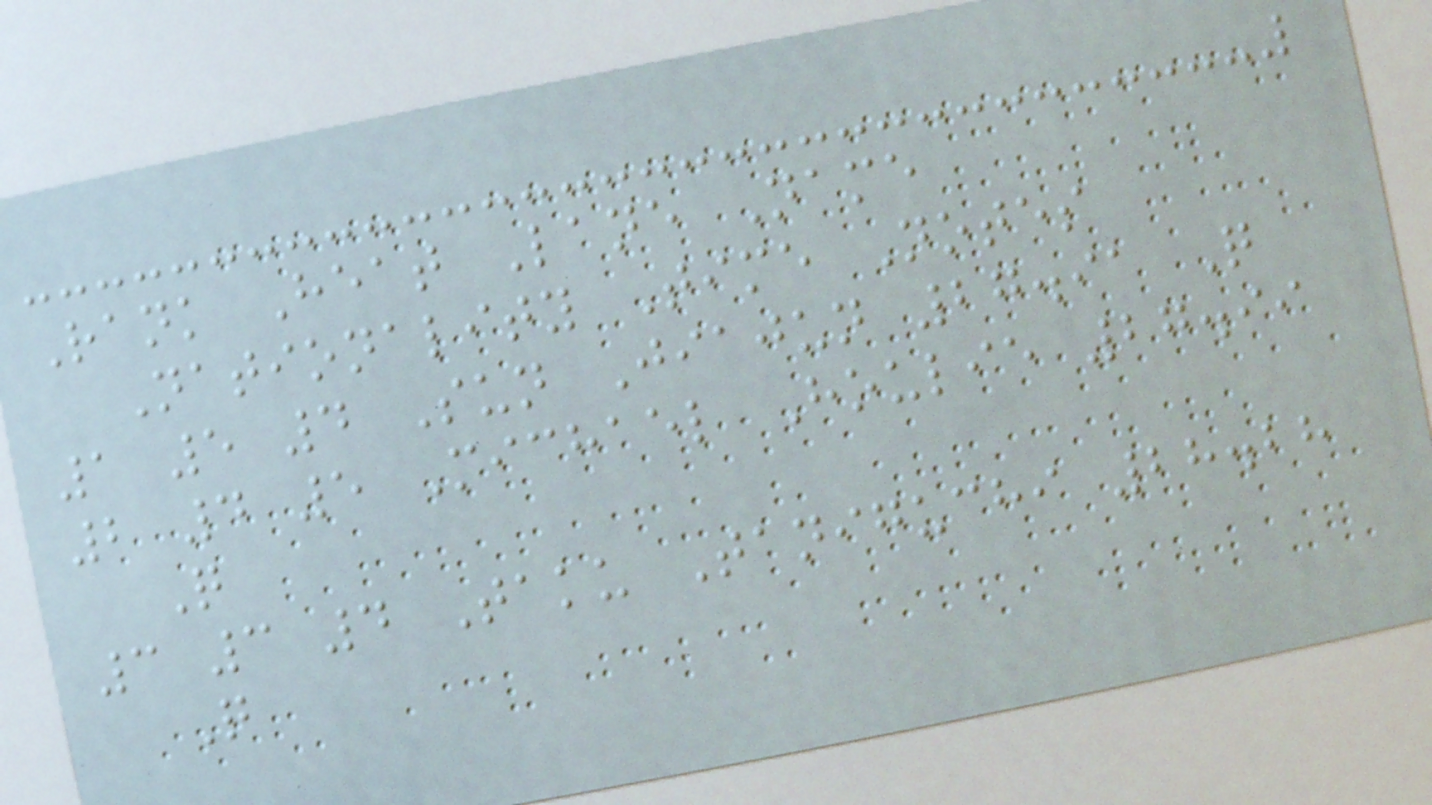Rank Heat Lane Name
Nationality Time Notes
1 5 4 Sun Jiajun 27.91 Q
2 4 5 Michael Houlie 27.99
Q
3 3 4 Taku Taniguchi 28.28
Q
